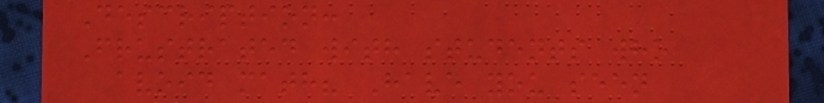Description:
Frustrated with students who
avoid math? Have you seen
